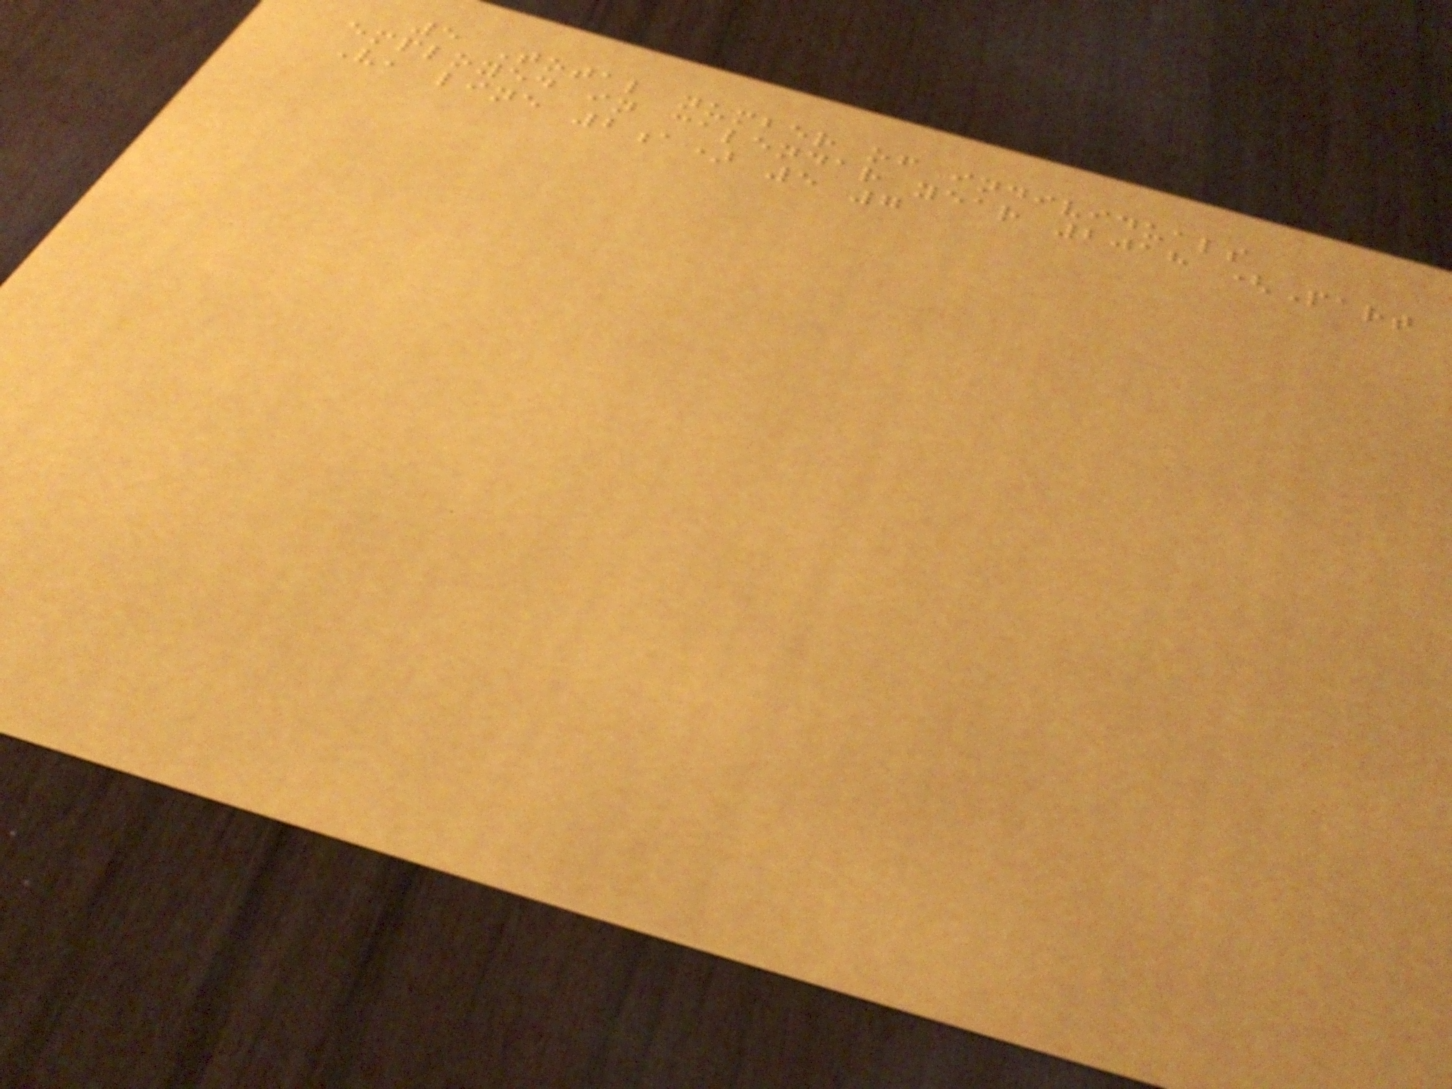5 Total number of individuals
employed in calendar year 2018 (Part
V, line 2a) 5 7
